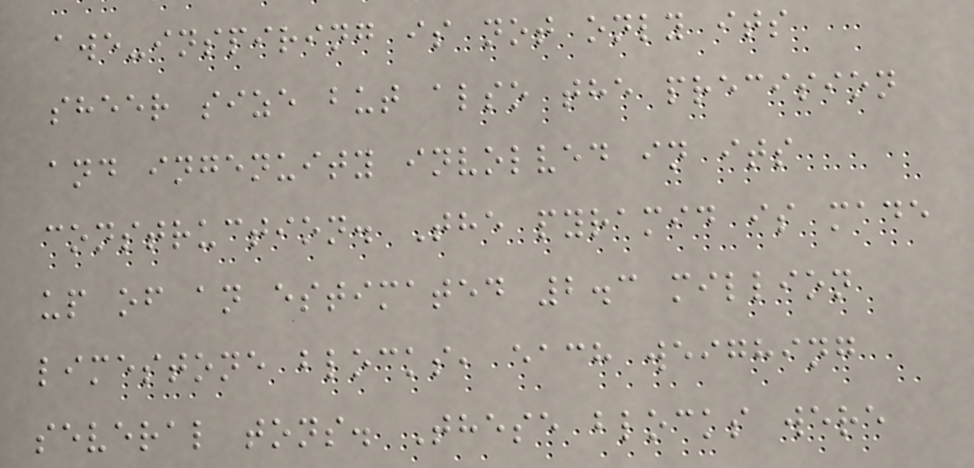awe-inspiring is not only its
sheer size but also the precision
and ingenuity involved in its
construction. The pyramid is made
up of an estimated 2.3 million
limestone blocks, each weighing
several tons. These blocks were
